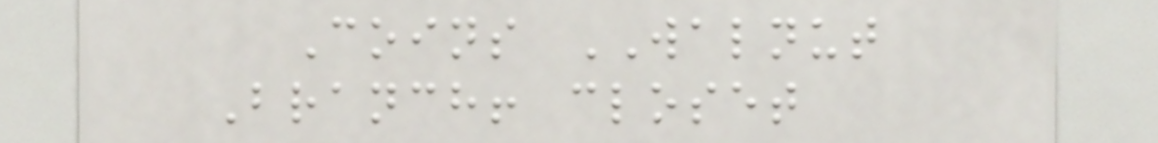Coins WALNUT
Branch! closet
